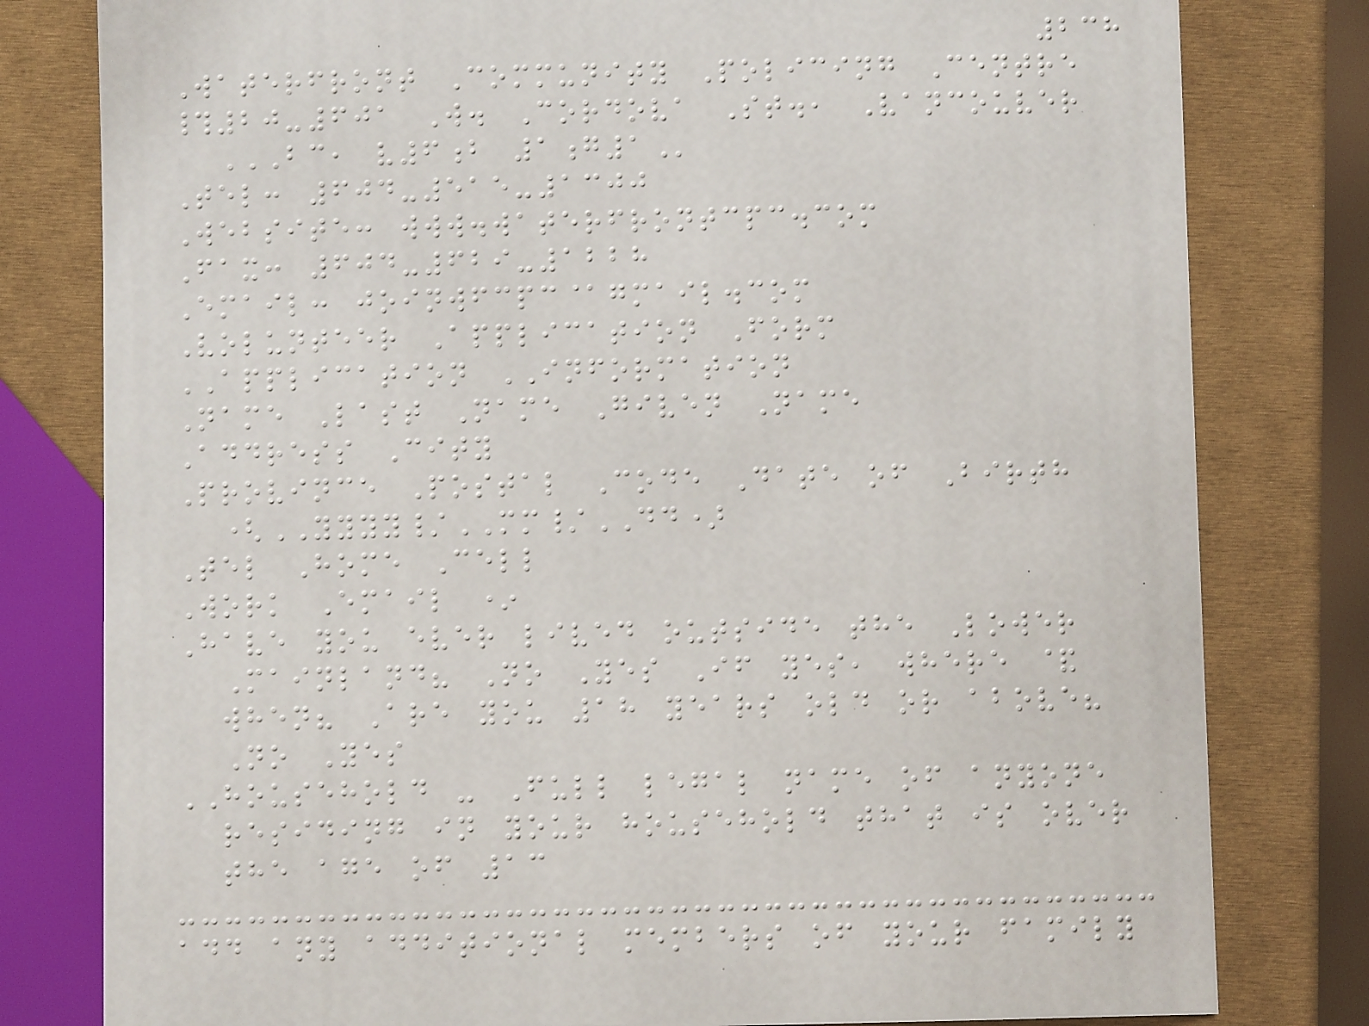238
Waterfront Community Policing Centre
#20-601 W. Cordova St., Vancouver
BC, V6B 1G1
Tel: 604-515-1300
Website: www.waterfrontcpc.com
Fax: 604-629-1228
Email: joinwfcpc@gmail.com
Volunteer Application Form
APPLICATION INFORMATION
Name Last Name Given Name
Address City
Province Postal Code Date of Birth
(YYYY/MM/DD)
Tel Home Cell
Work Email *
Have you ever lived outside the Lower
Mainland? No Yes If yes, where &
when? Are you 18 years old or above?
No Yes
HOUSEHOLD - Full legal name of anyone
residing in your household that is over
the age of 13
add any additional members of your family
